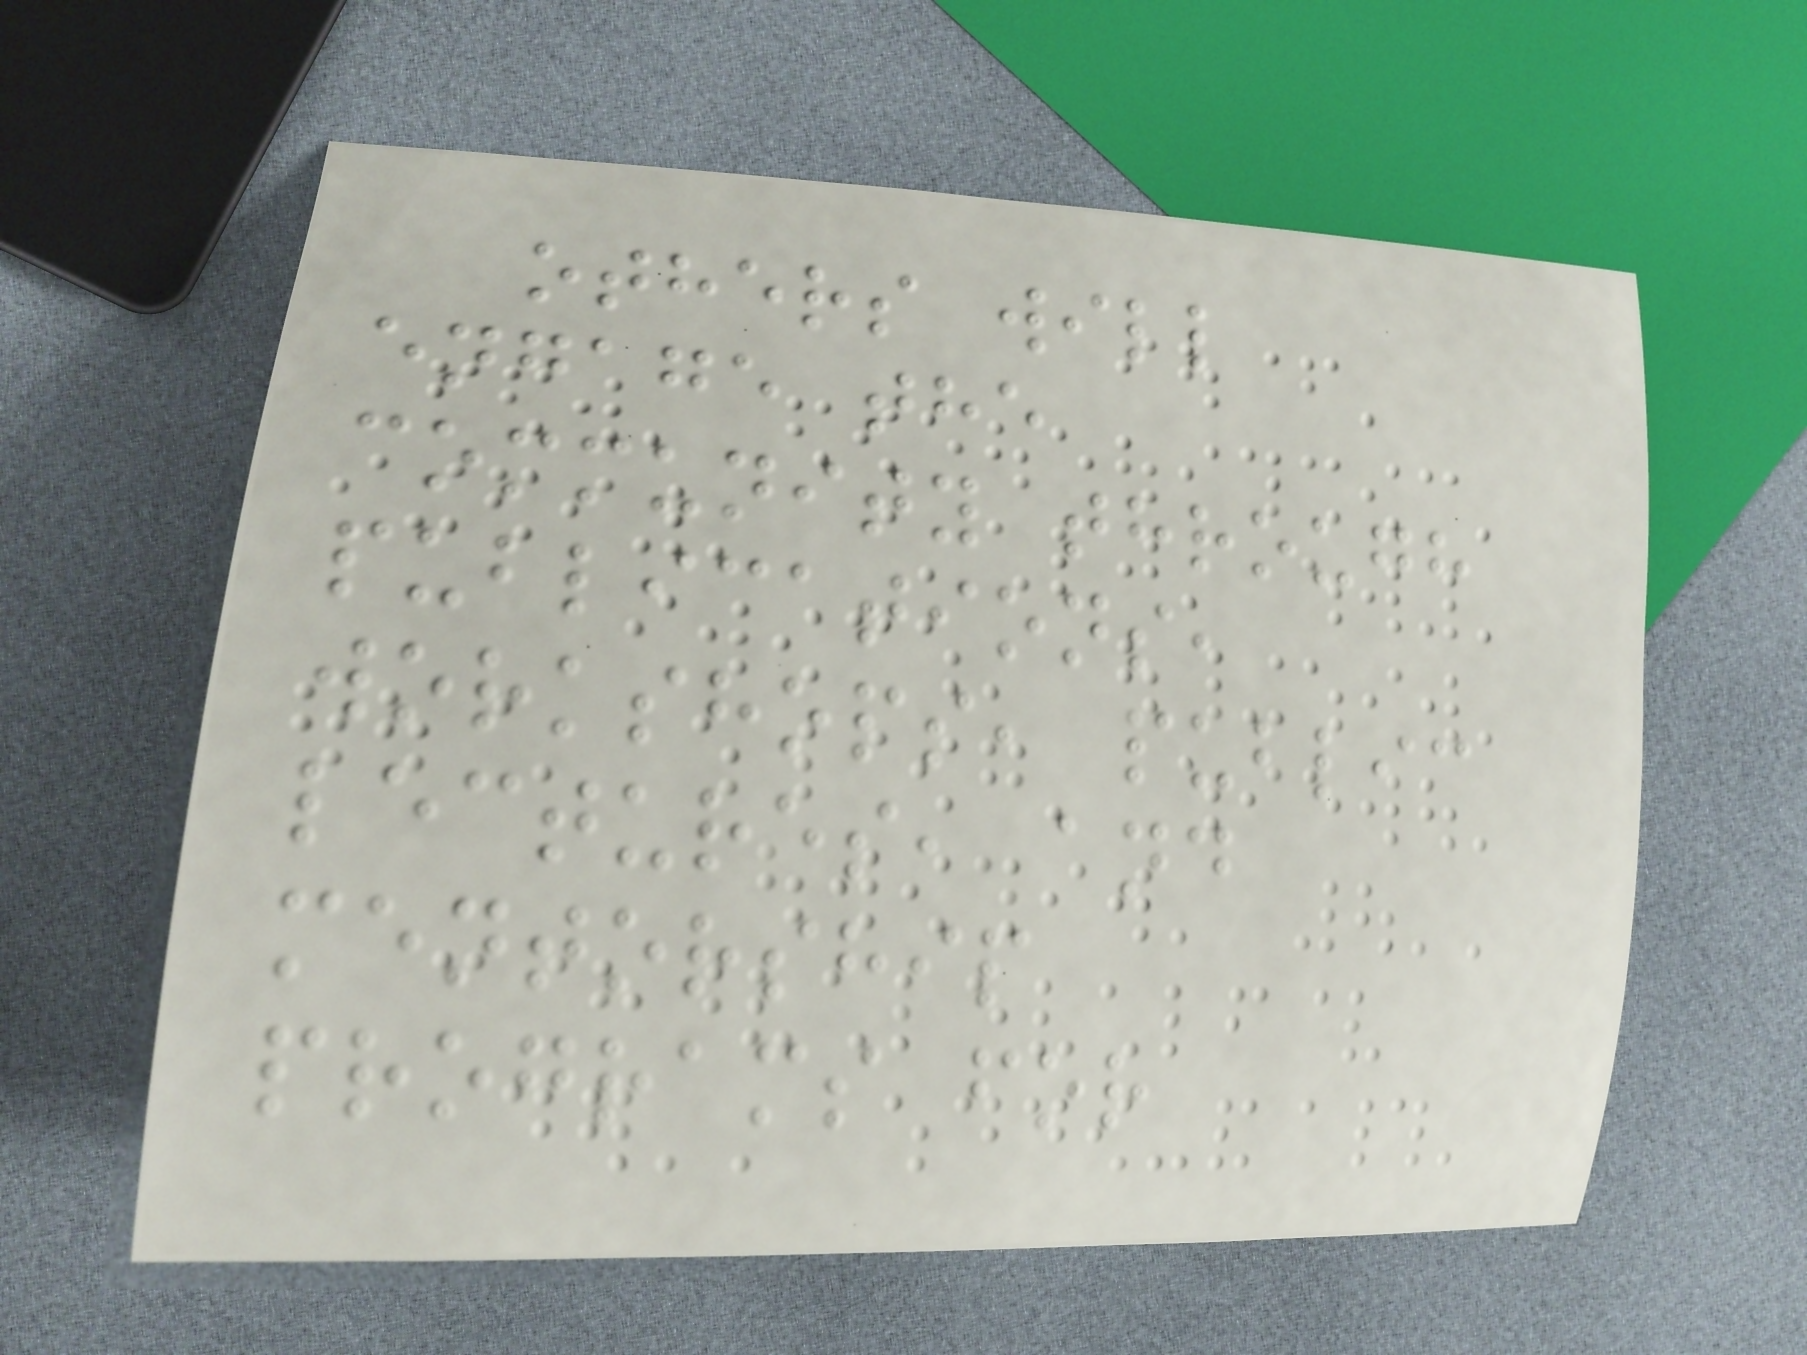others will
engage the
community through
publications,
workshops, public
lectures, and
mentorship
programs for
